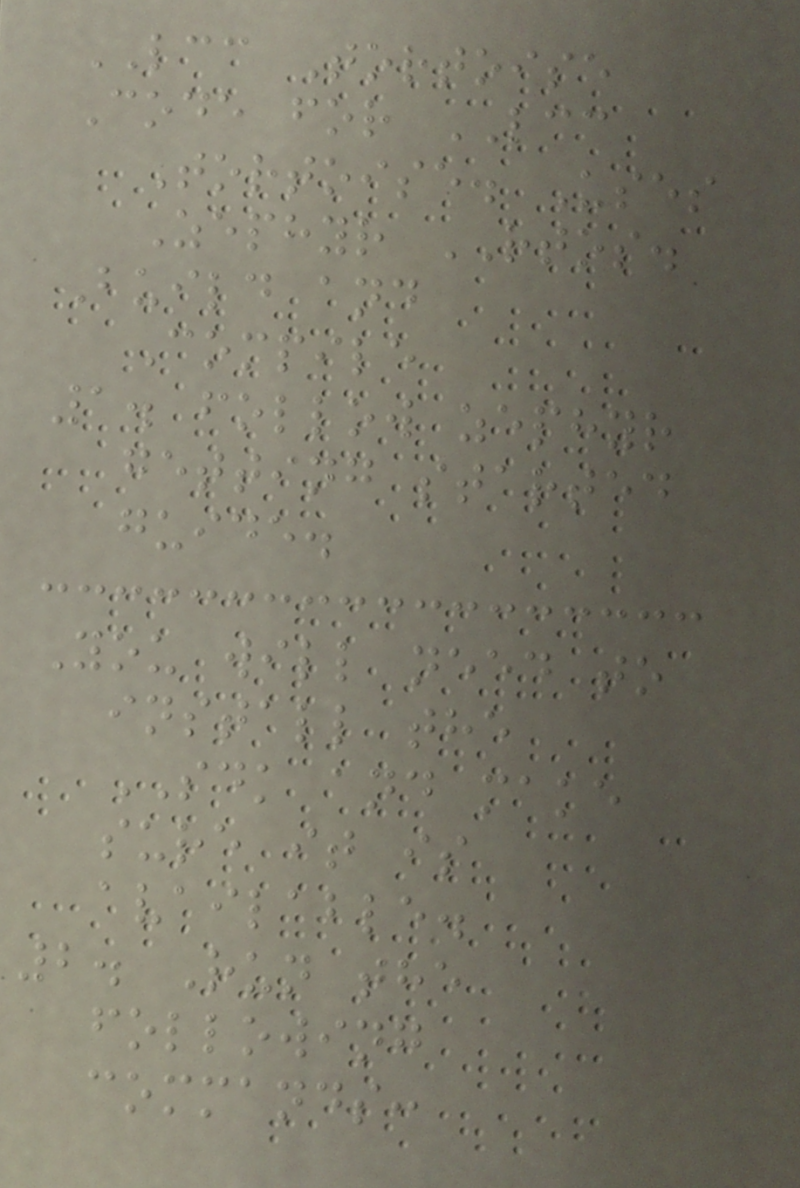LCC Tortoise
Code for LCC
Tortoise. Uses
Zephyr RTOS.
Build and
Compile
1. follow zephyr
getting started
guide.
You will need to
install the
SDK and make
sure it is
available.
2. Run the
following
commands:
